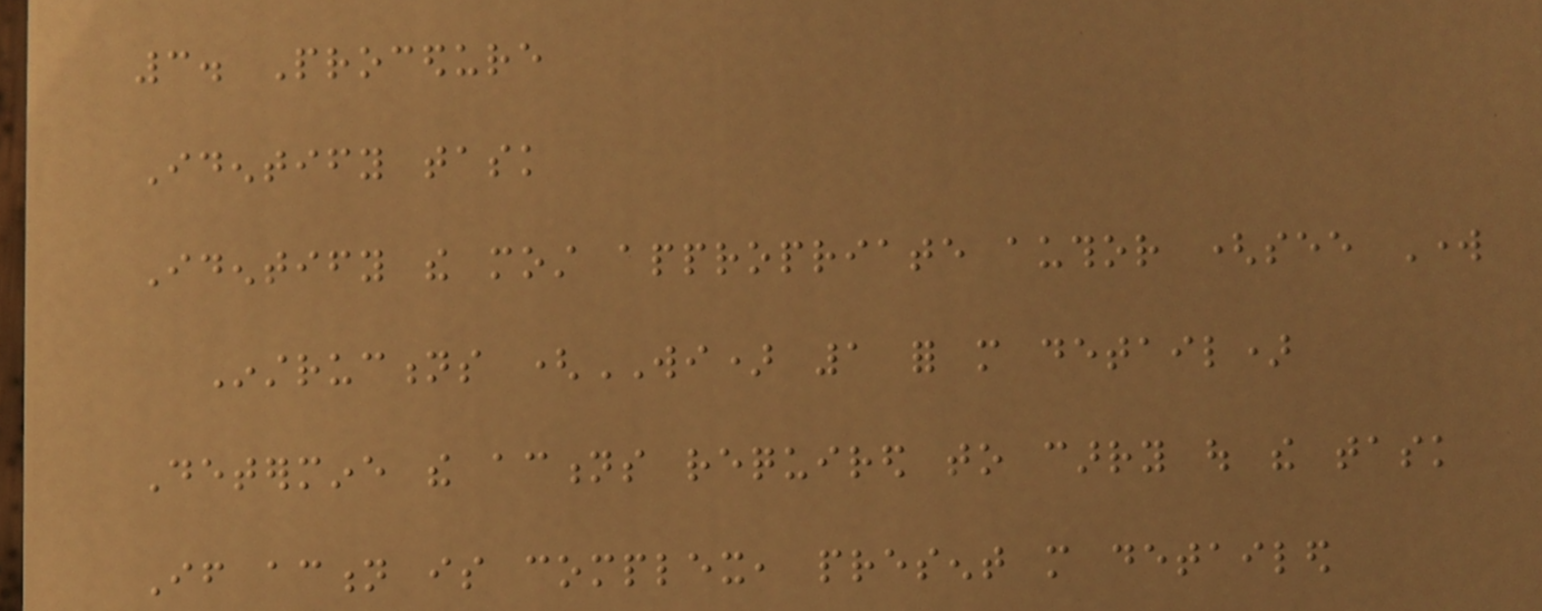3. Procedure
Identify task
Identify the most appropriate author (see Work
Instructions (WI) 1 for more detail)
Determine the actions required to carry out the task
If action is complex, present more detailed
